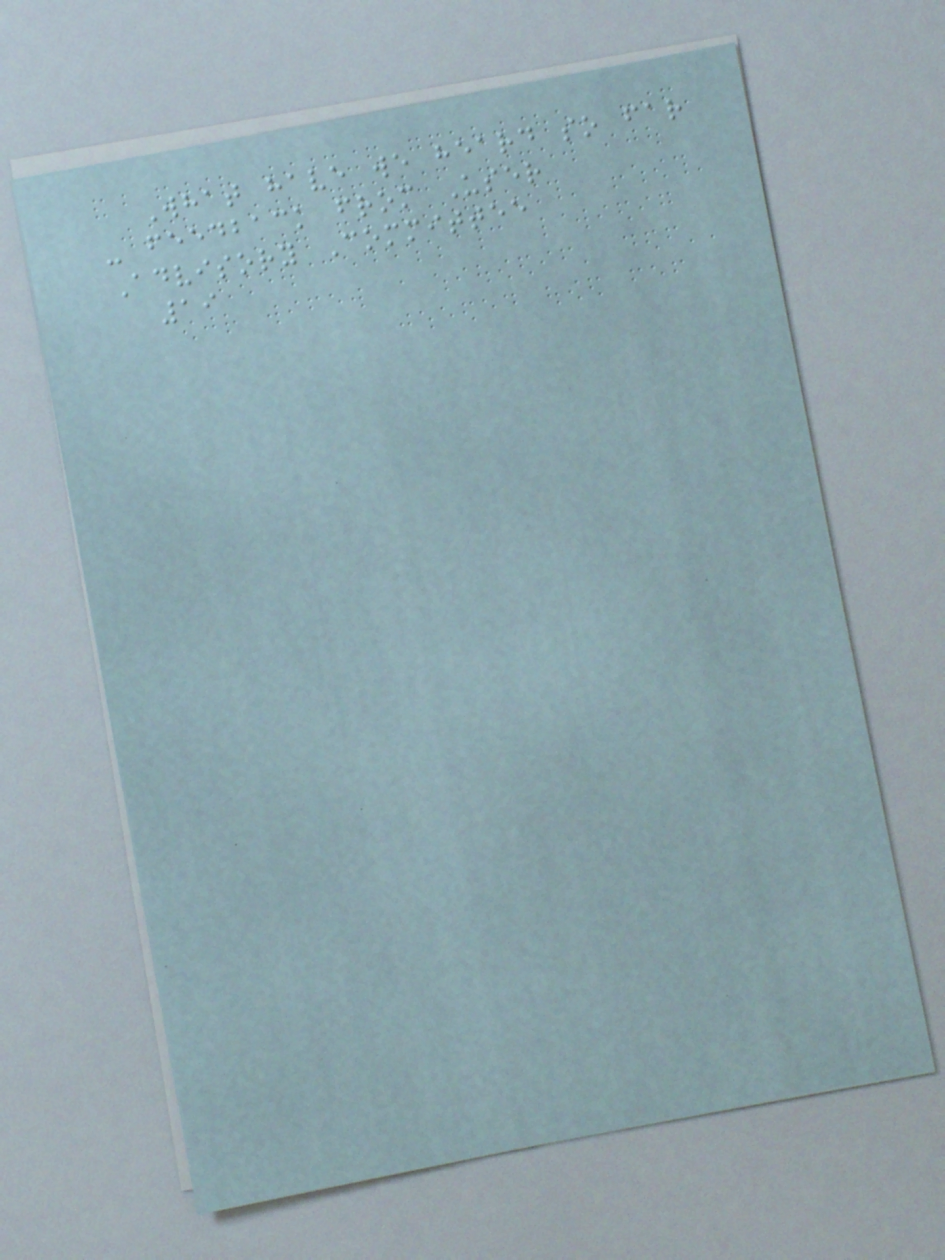What have we heard so far
- feedback from User
Advisory Committee
19
